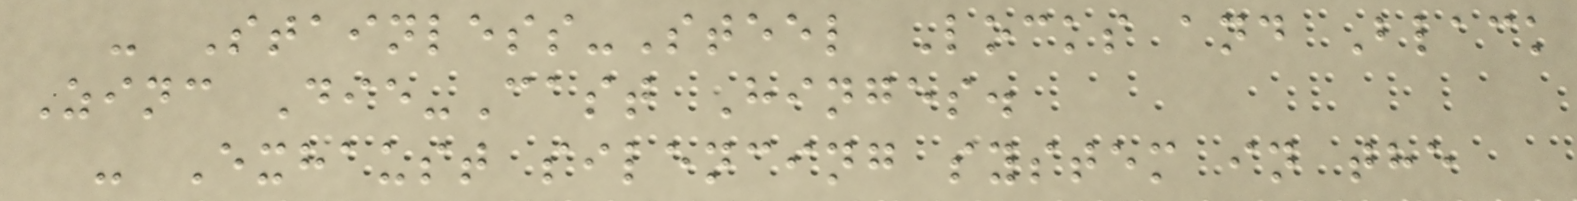- Stainless-Steel Locks and Black
Zinc Die-Cast Hinges.
- Exhaust silencing system in the
